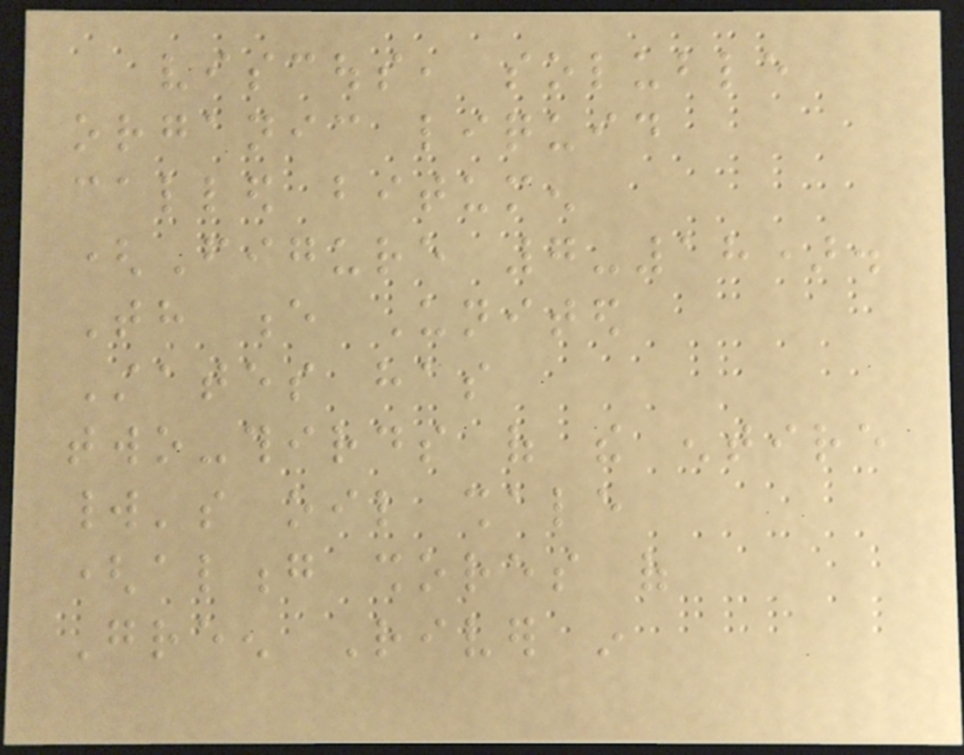viscous, soluble
organic liquid
called bitumen
(Figure 7-18).
Th e United
States has
two-thirds of the entire
world's oil shale
(along shores of
Green River in
